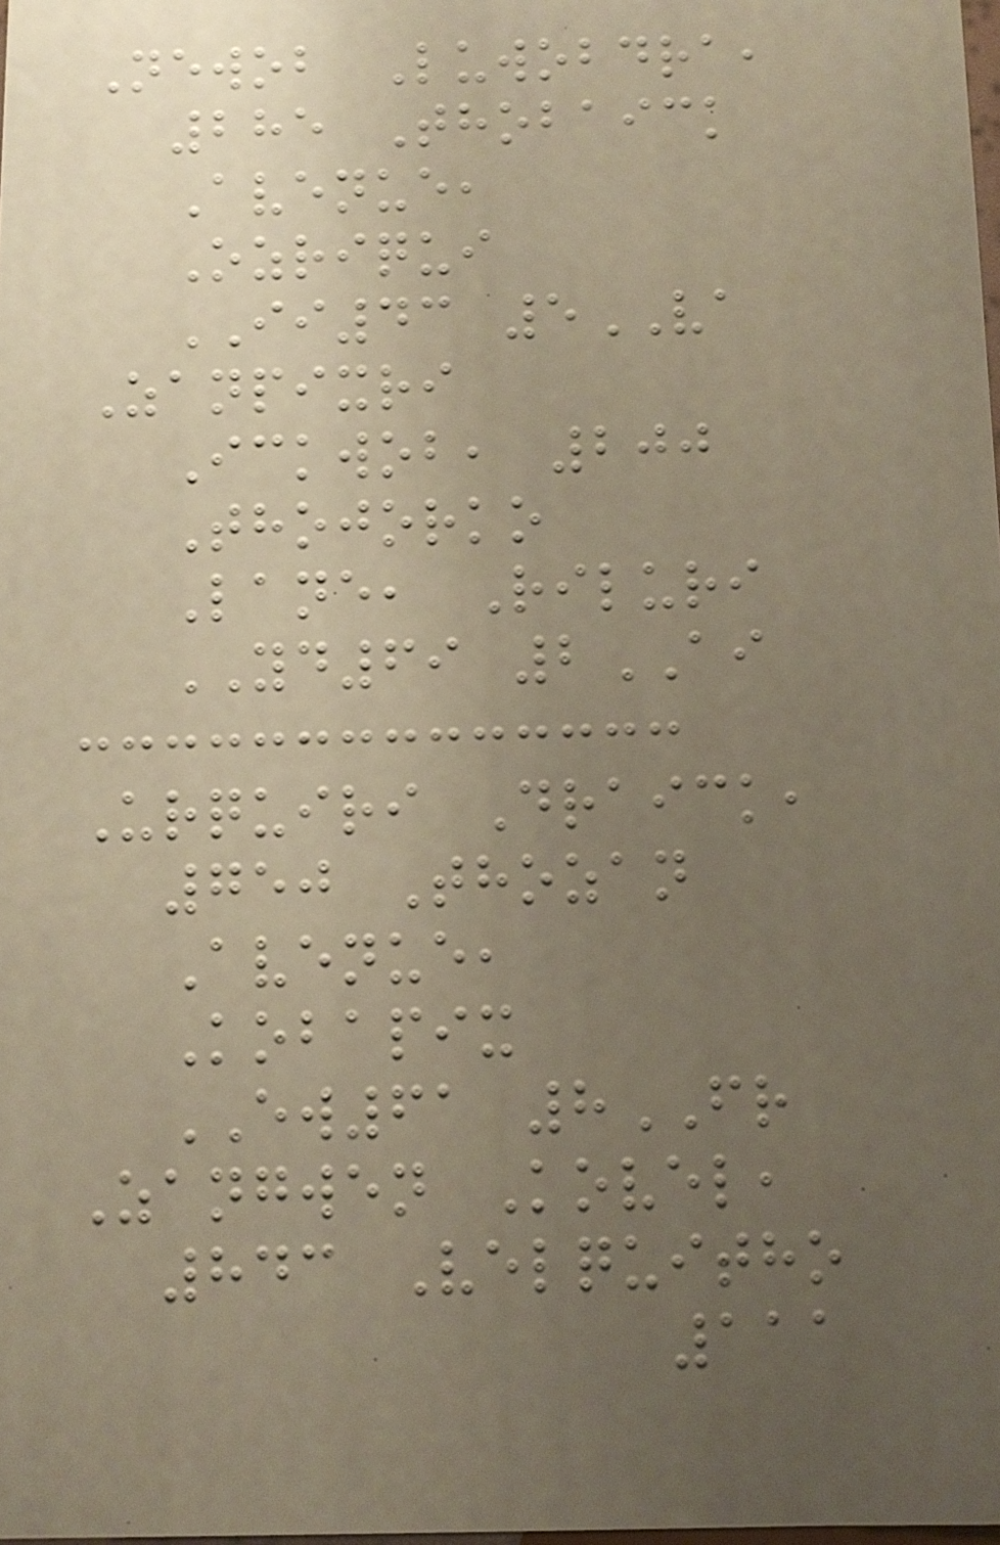Newob Luwobdra,
285 Thobaick
Avenue,
Ozriqui
II43 5VA
Zanpixri
Ickwob, 200
Thojorko
Lane, Riluri
YD69 2AI
Urquiri Draick,
750 Thozan
Avenue,
Kobapix
EW61 8FR
Zangwen Kovel,
843 Velquitho
111
